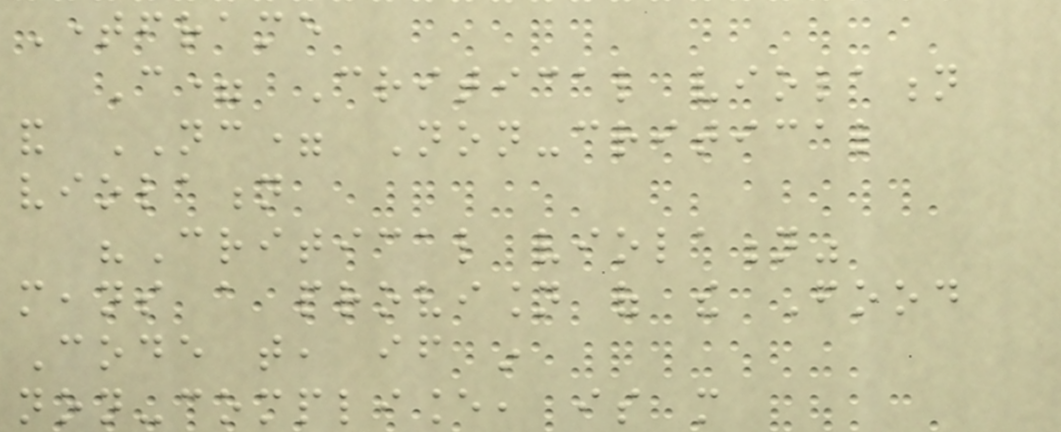Timeframe
C= Critical violation
and NC= Non-critical
violation
"Critical violation"
means a provision of the Food
Code that, if in
non-compliance, is more
